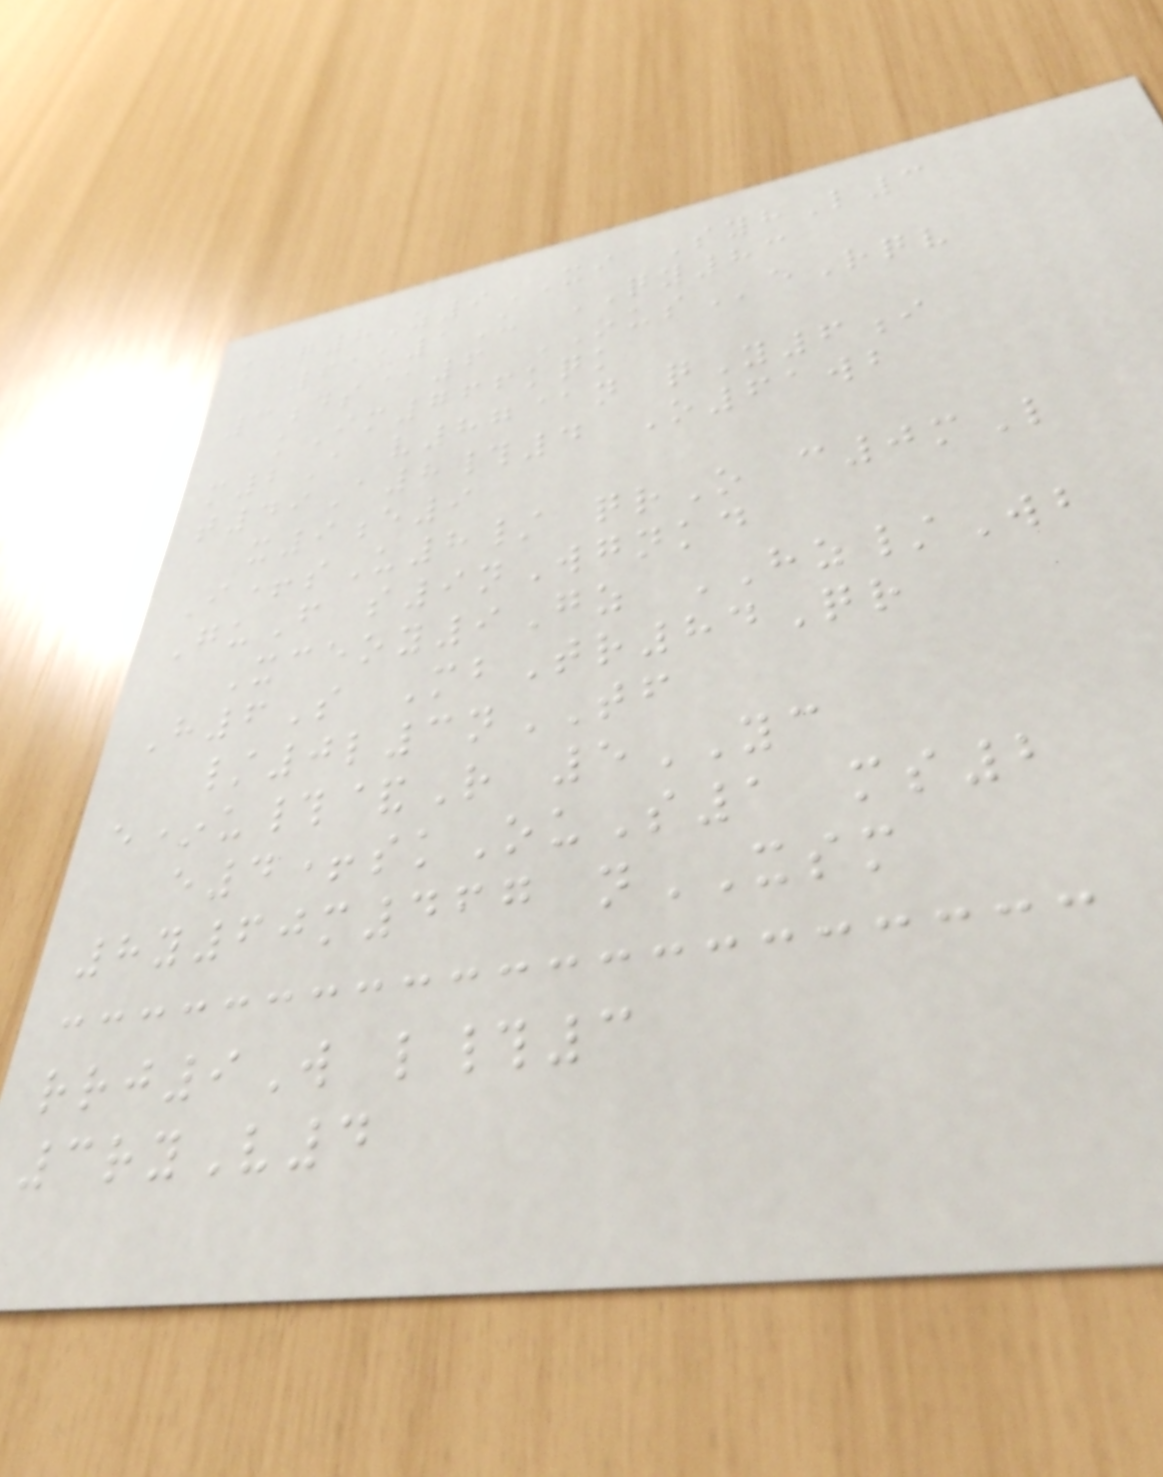kQ8Z9XI SyhL3
61u1U QY83
3ds@6 OUSeRqv
kIm766kqk
m2A v87@n qY6i
t49A8#4 O61wb
x9e9
I+sU8/ qrO c0mL
GuF s9nWgnkd
Xceoy9Gz HZ/Wb
H6S MbTr84Qr
/0l3nTF
e*u#&R 5YC
e4+skOuS1 ms2
8y60m467 nXSM
rrj9W l#3
3ryV4
